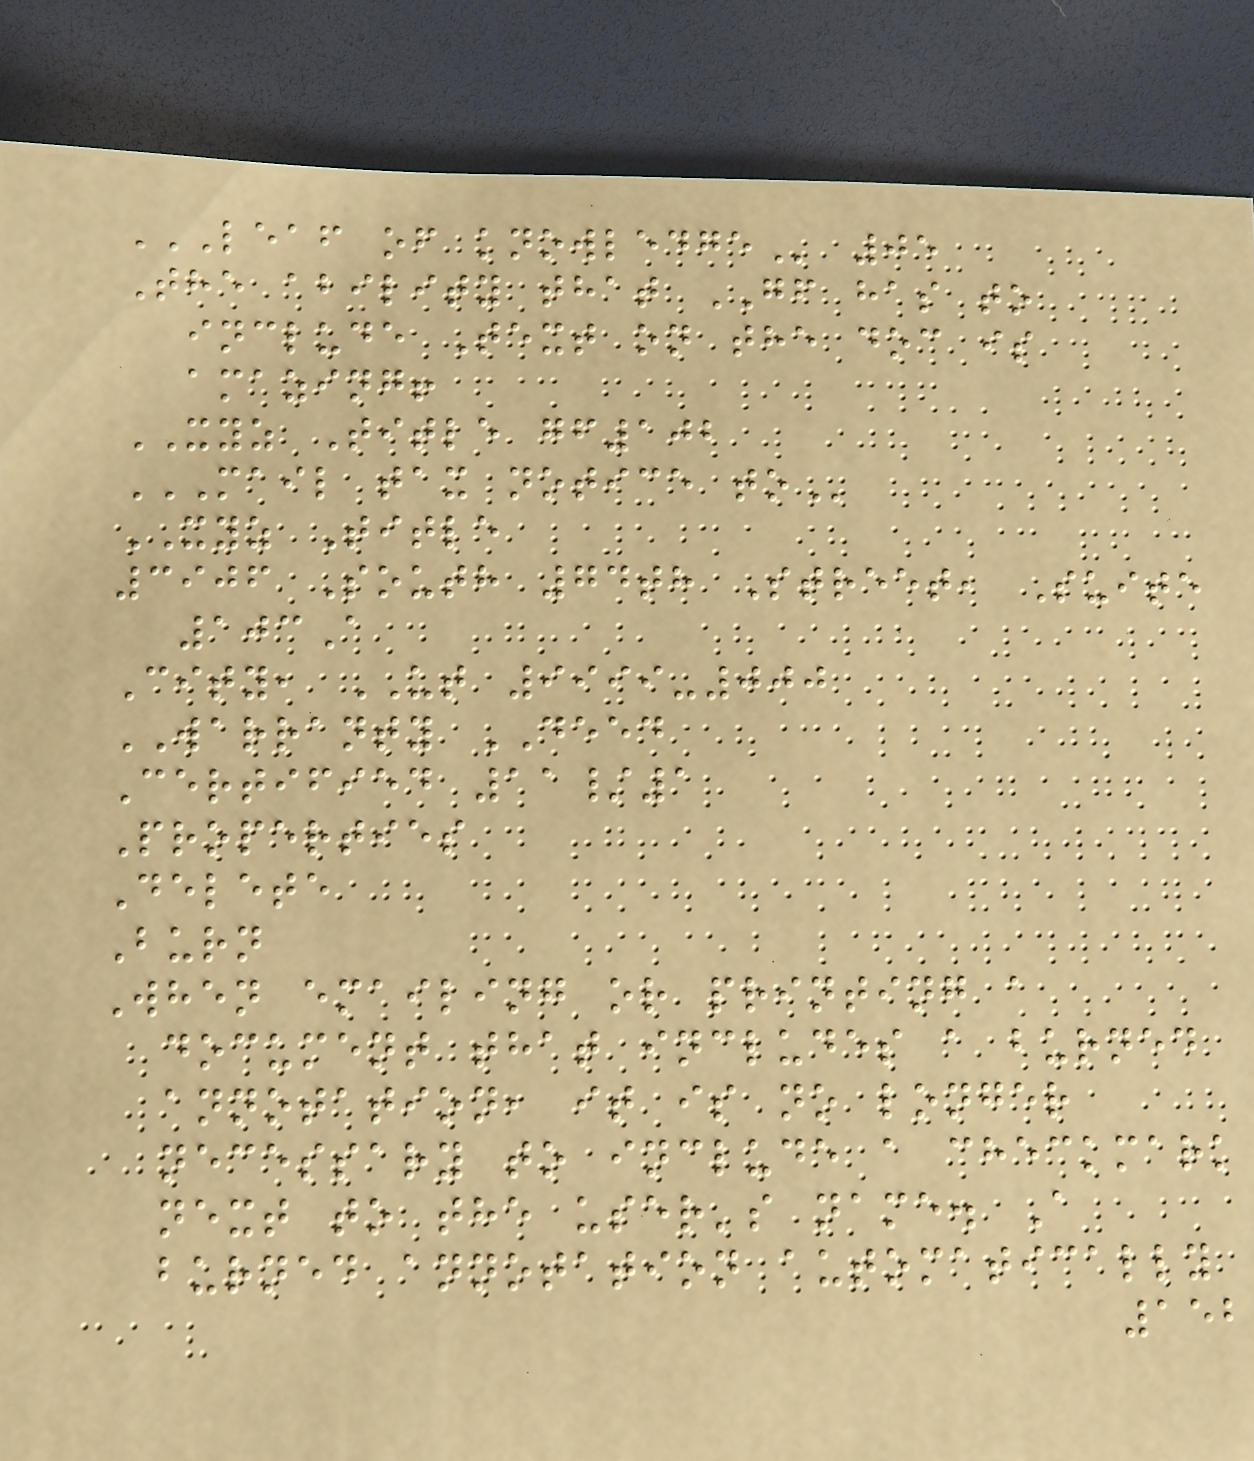LEAF OF KNOWLEDGE 05
The ability that GF has to
include Text on the doc is
amazing!
XYZ Title gf102
MAIL TAX NOTICE TO
XYZ Title
3906 South 74th Street, Suite
103A
City, UT 9999-000
WARRANTY DEED
Certified 11/1
Properties
Delete
Burn
When emailing or printing a
document that includes a burned
annotation, it is no longer
necessary to include a checkmark
next to the user's name. A
burned annotation automatically
152
